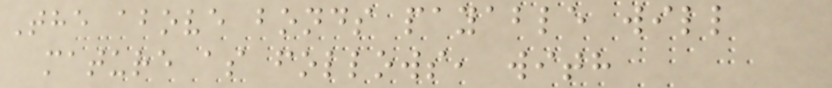The above bonds payable will
mature as follows, with
